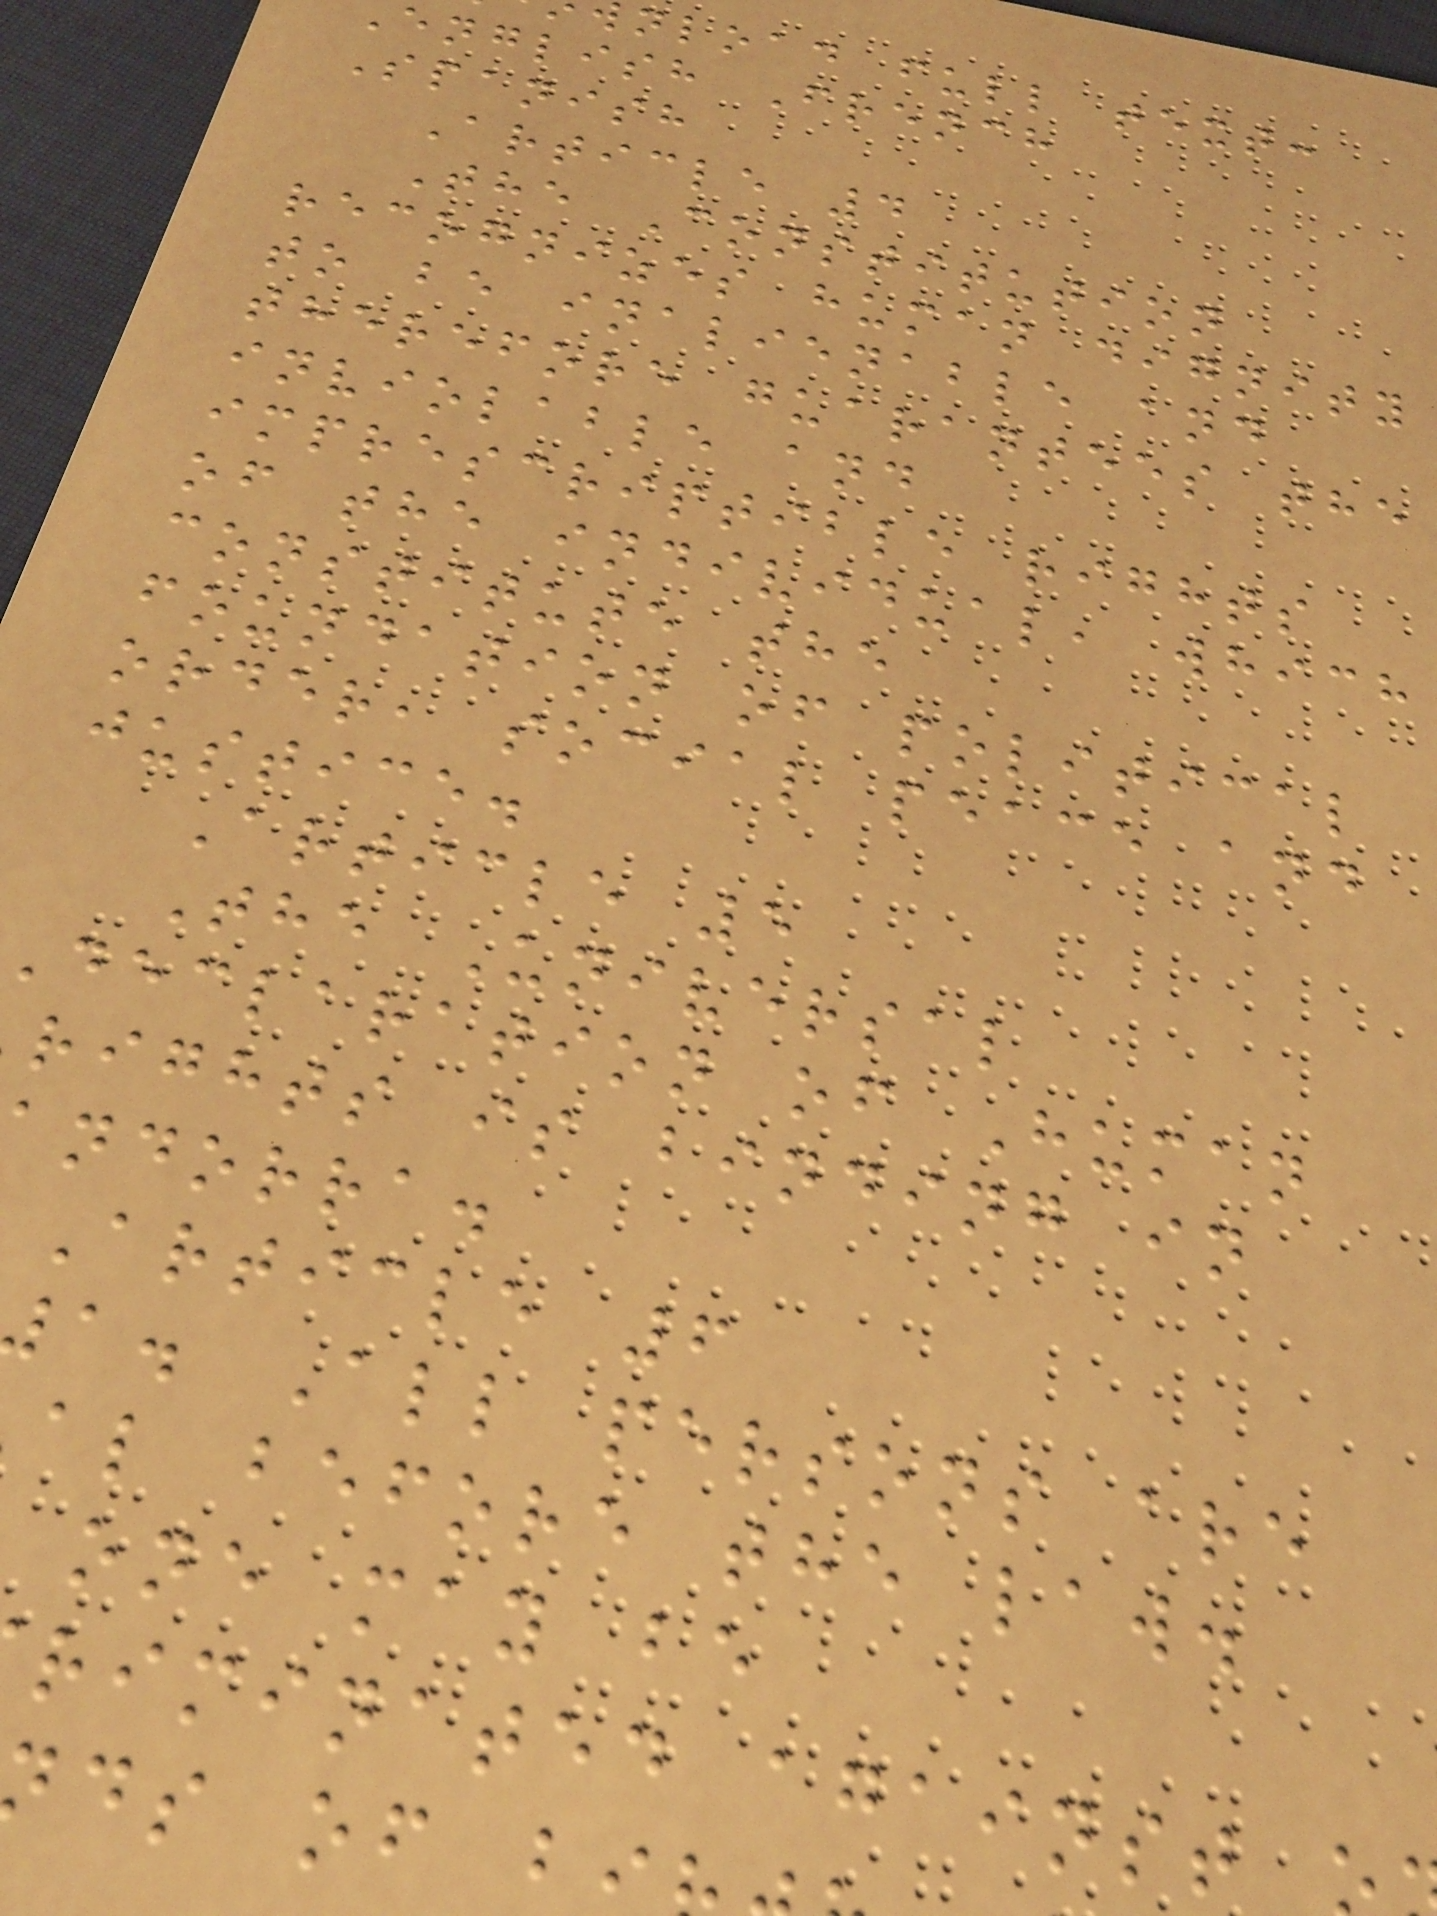nload full text:
english French
Spanish
Article 4
The Constitution
recognizes human dignity
to be inalienable and
therefore guarantees the
inviolable and
imprescriptible rights
of the individual, which
constitute the
foundation of political
order, social peace and
justice.
Article 5
The Universal
declaration of Human
rights is binding in
ndorra.
Article 6
a. All persons are
al before the law.
one may be
riminated against
ds of b
